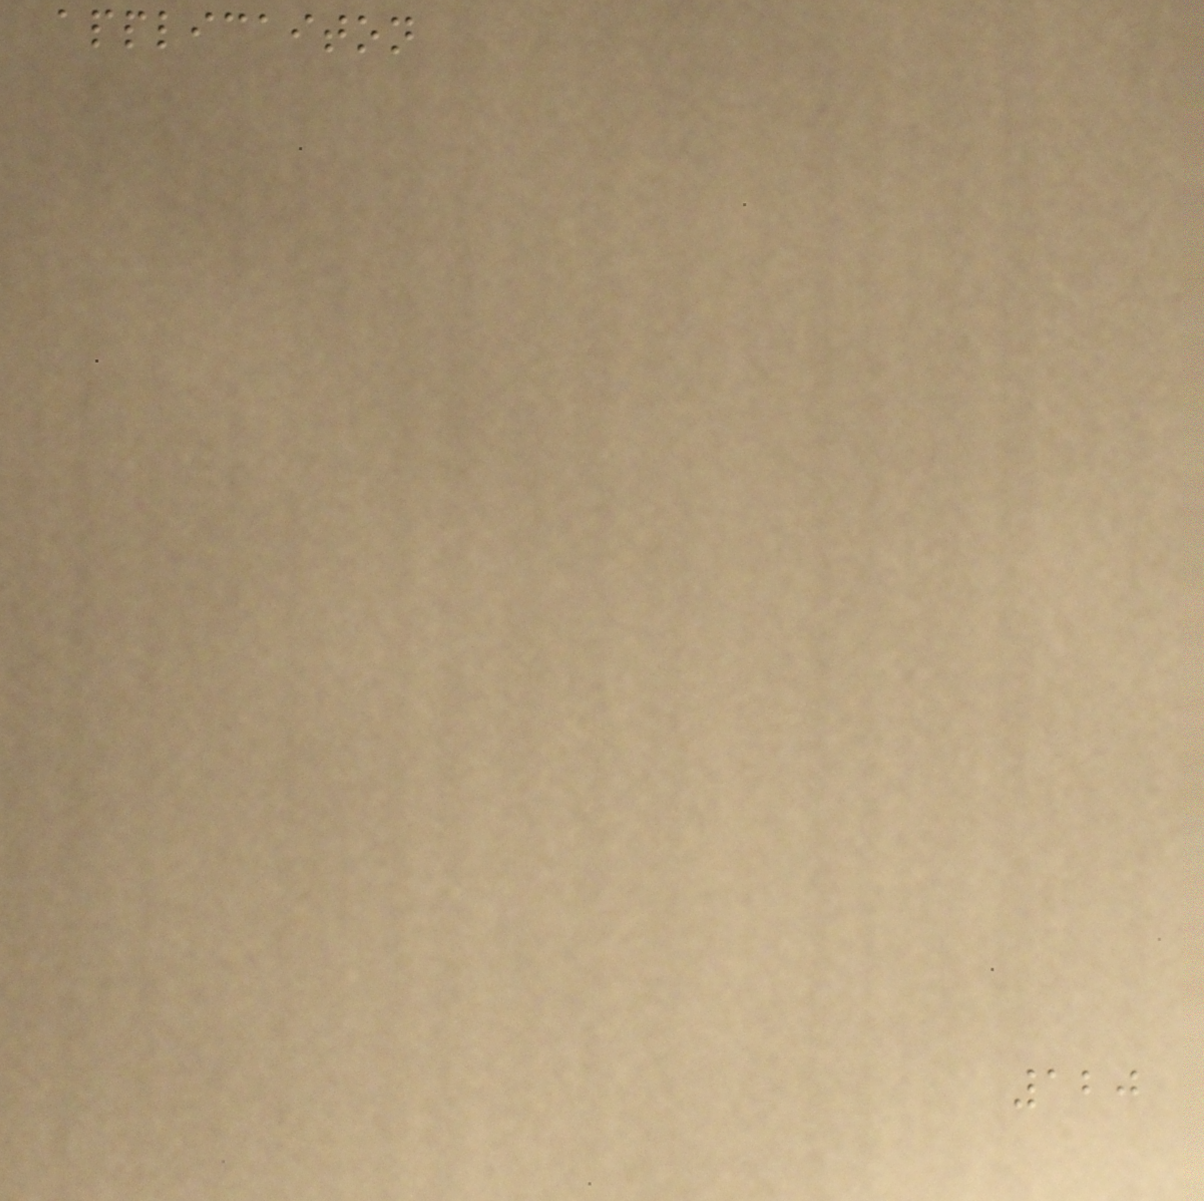applicaiton
120
